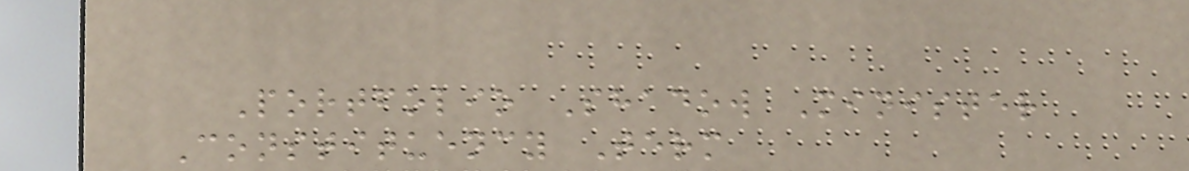Portfolio Shadow Minister
Constituency Term
